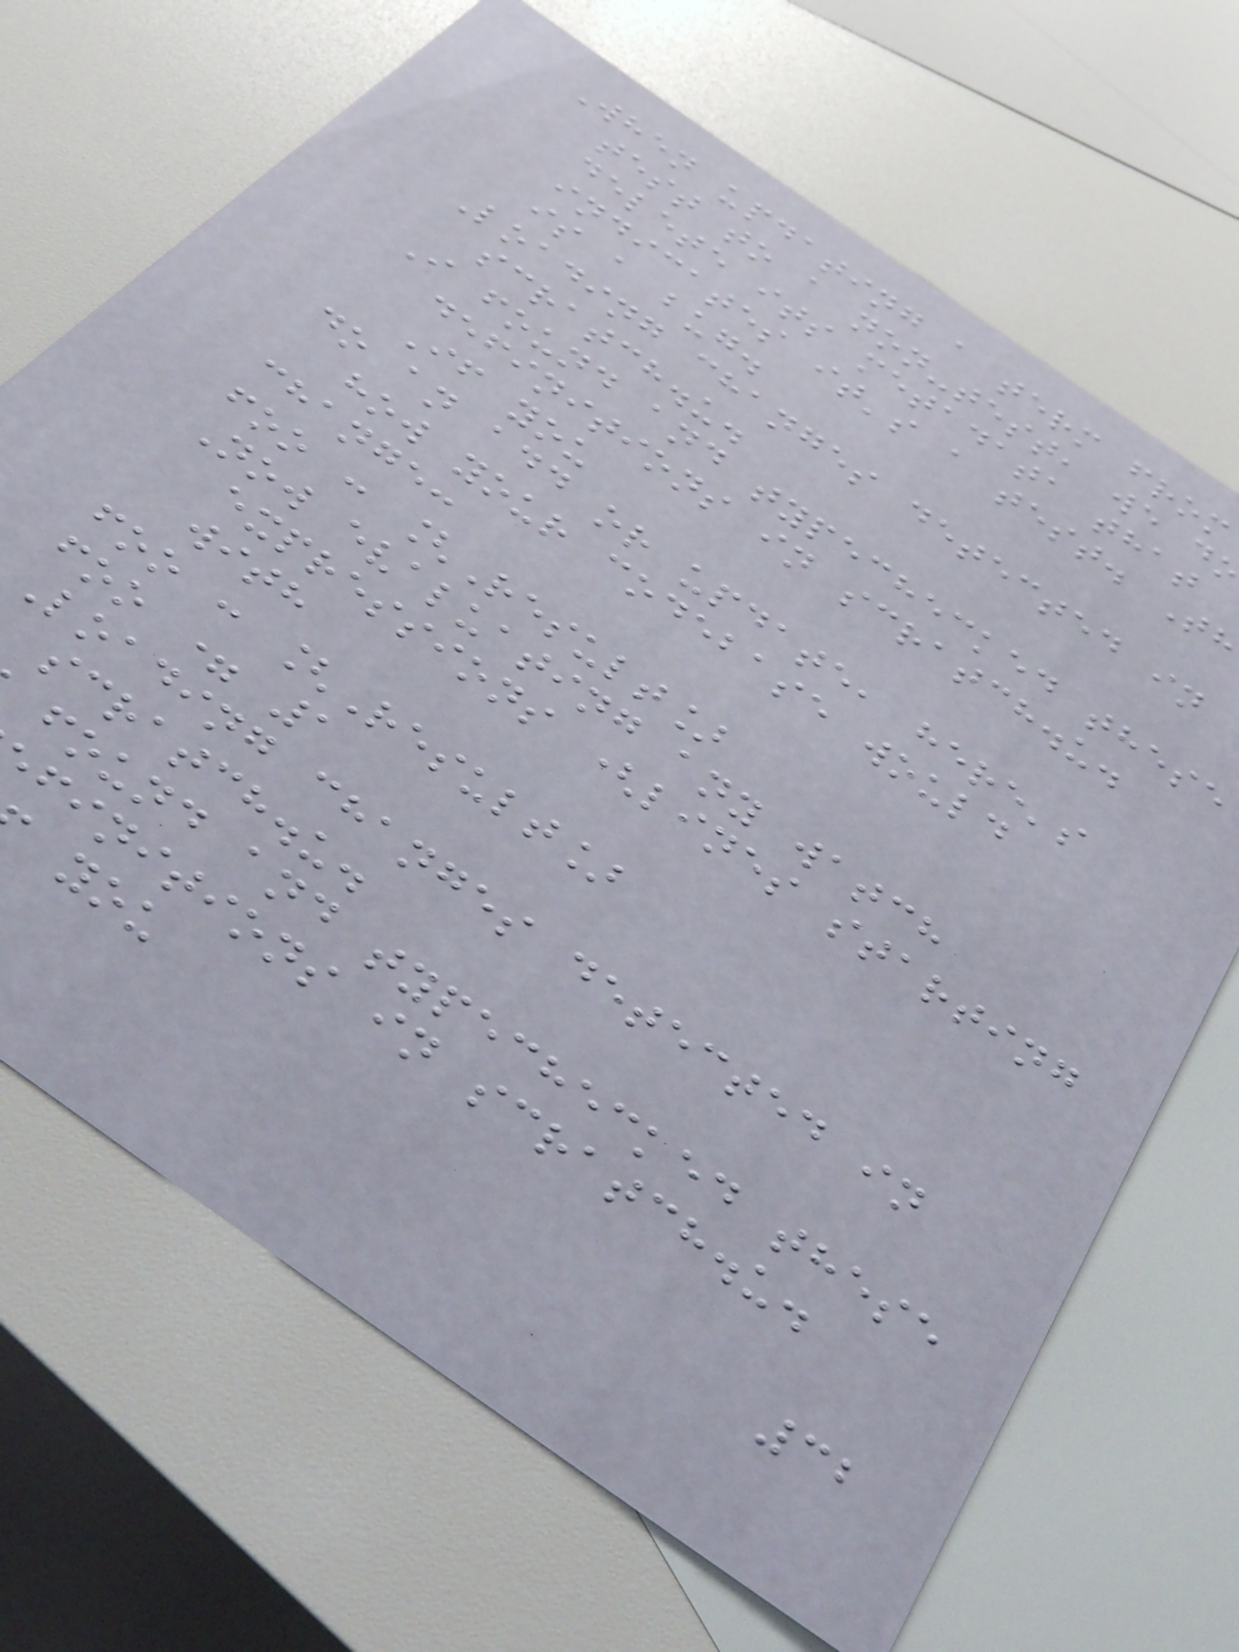When updating a term from
test to a non-test, we d
delete its metadata that
indicates it's a test. Th
is a bug.
Loading changes detected in
scratch.u.
I found and typechecked these
definitions in scratch.u.
If you
do an add or update, here's
how your codebase would
change:
foo : [Result]
Now evaluating any watch
expressions (lines starting
with
foo : [Result]
foo = 1
Loading changes detected in
scratch.u.
found and typechecked these
finitions in scratch.u.
32
